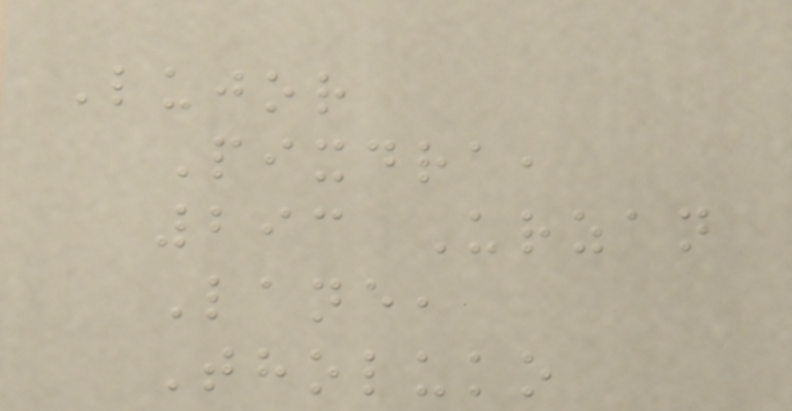Lujor
Pixdra,
293 Urzan
Lane,
Tholuko
